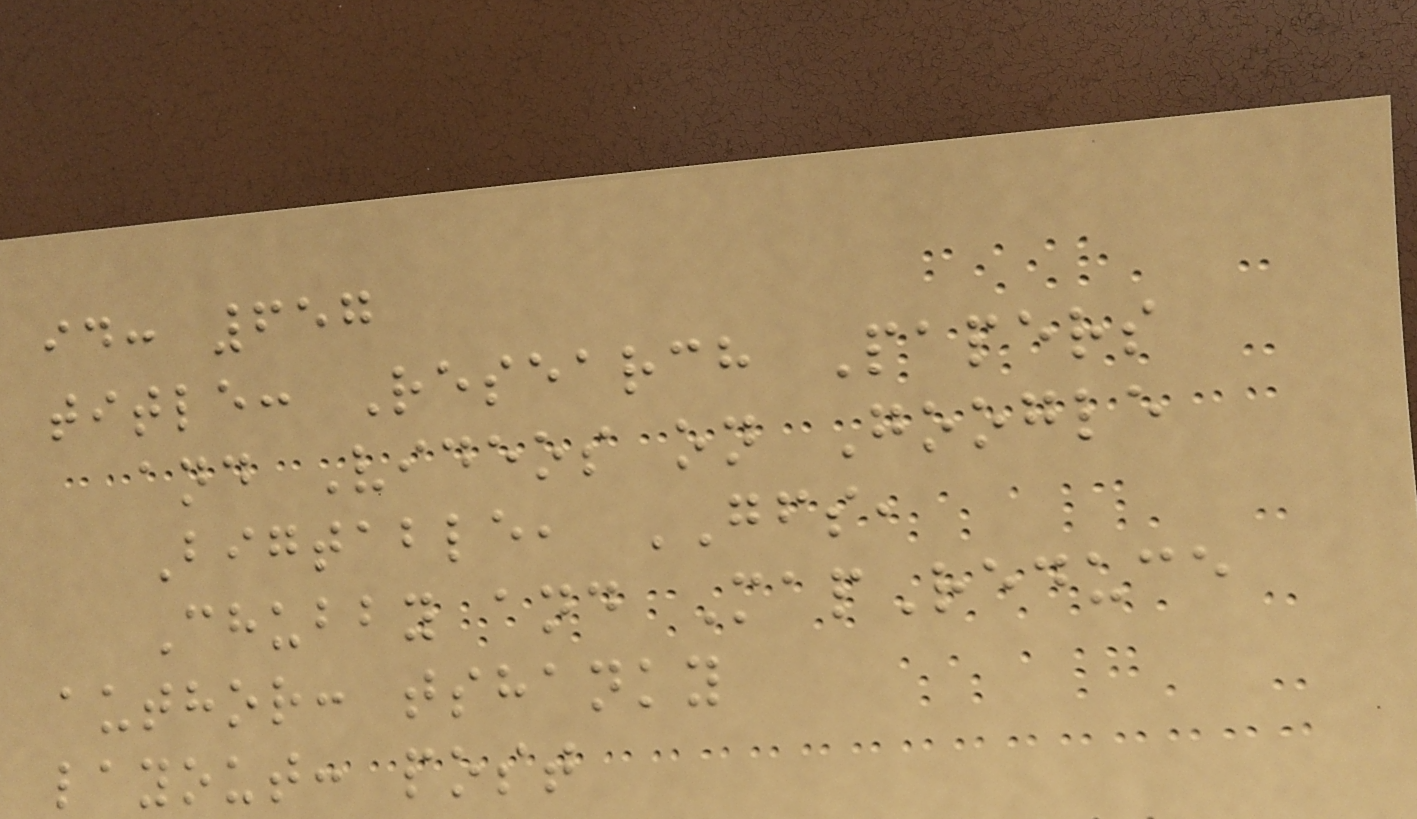id: 657
title: Research Papers
and Videos on Google
Bigtable, GFS,
Chubby and MapReduce
author: tshanky
layout: post
